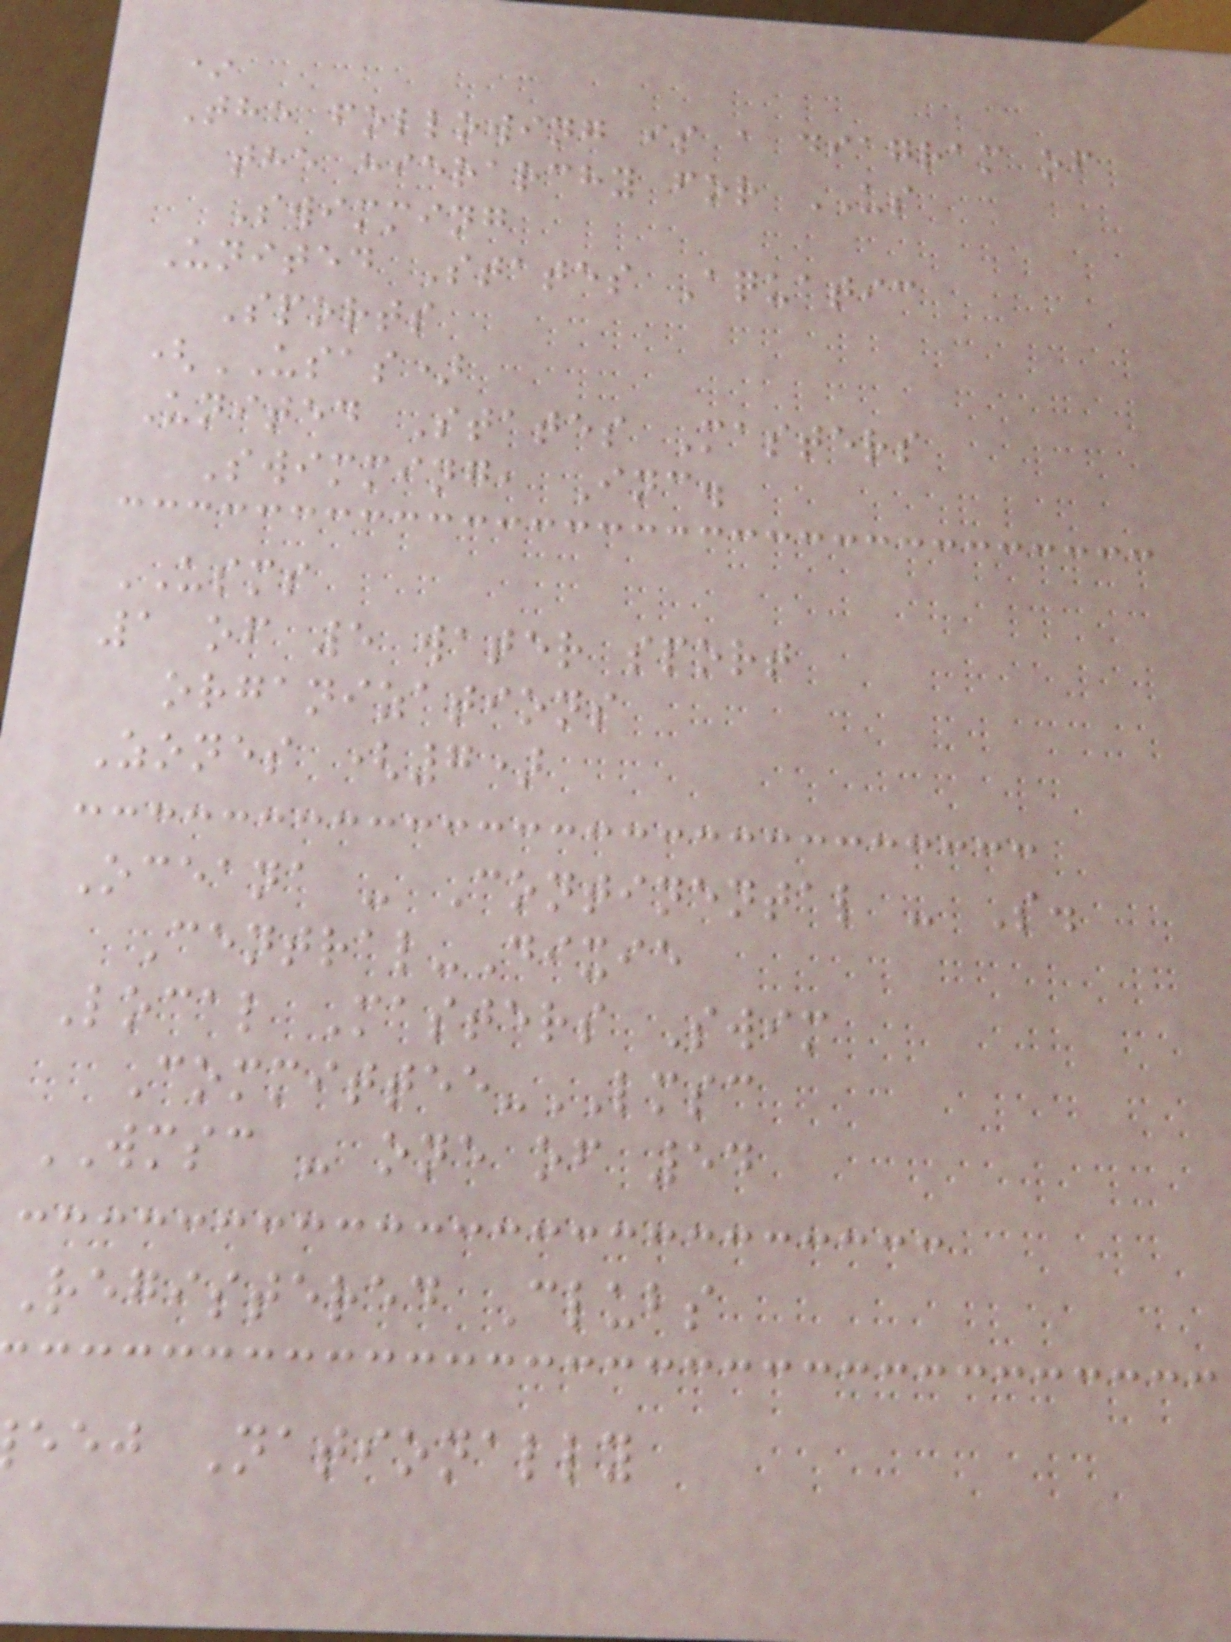*
The following is a diagram of
the hierarchy for US
Swimming
United States Aquatic
Sports
(USAS)
United States Masters
Swimming, Inc.
USMS
1 of 5 water sport
organizations
Zones (7)
Oceana - Continental - S.
Central-Dixie
Local Masters Swim
Committee-LMSC
WMSC - one of 54
Registered Clubs
eej Nationally
